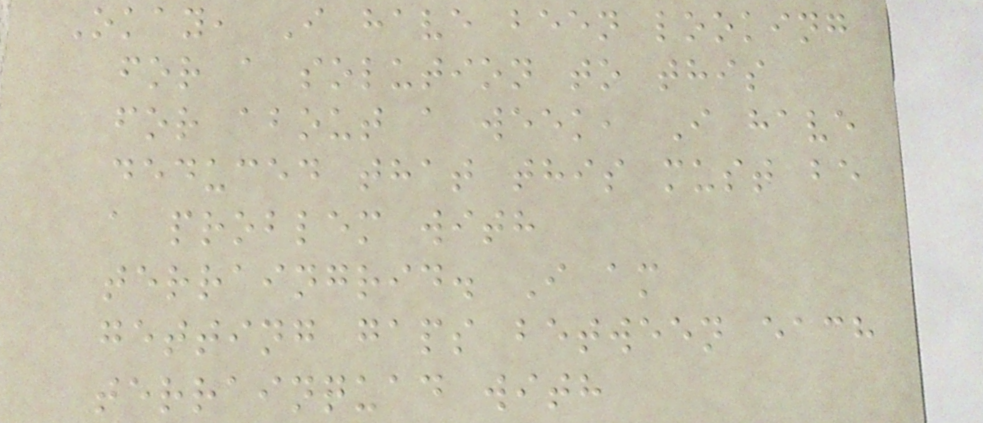Okay, I have been looking
for a solution to this
for about a week, I have
deduced that this must be
a problem with
terraingrid. I am
getting gaps between each
terrainquad with
